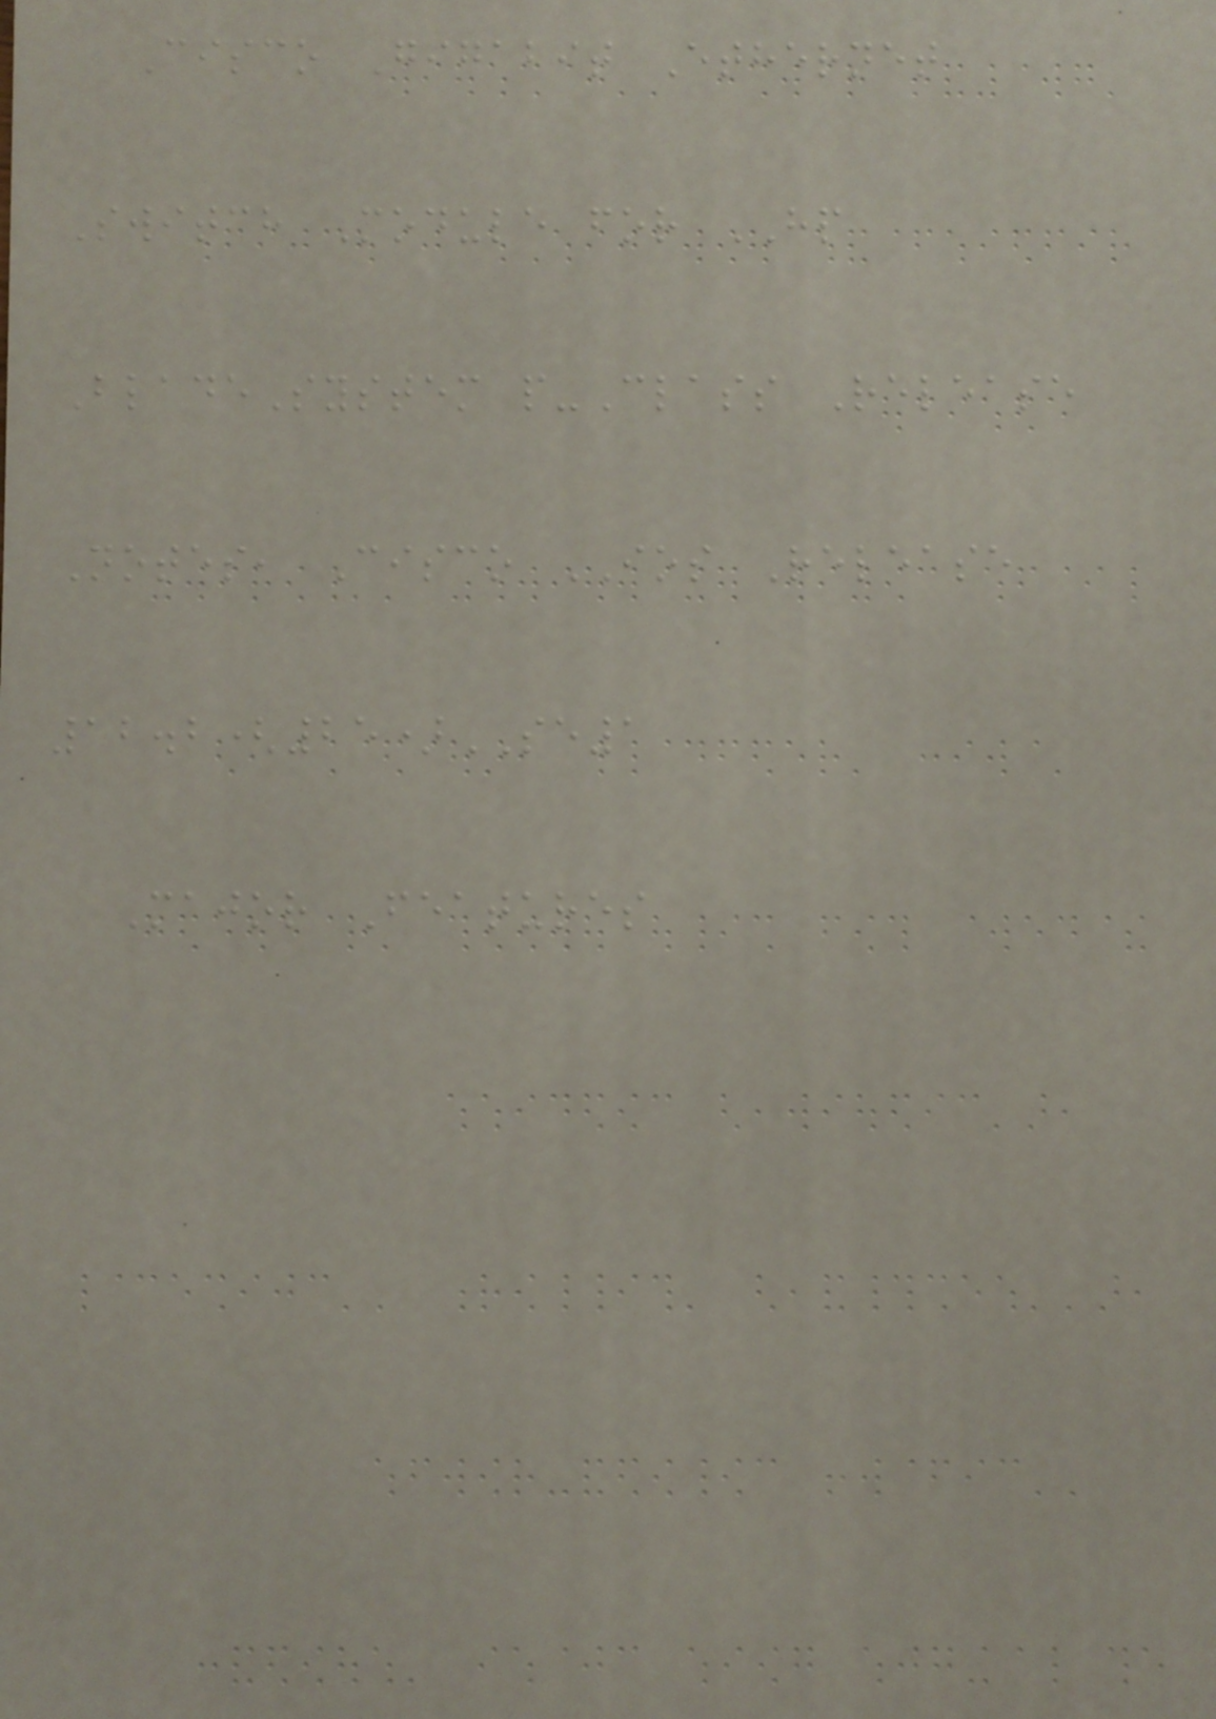Cisco Gigabit Ethernet
Switch Module for HP
BladeSystem p-Class Release
Notes, Cisco IOS Release
12.2(25)SE1
Major Features
